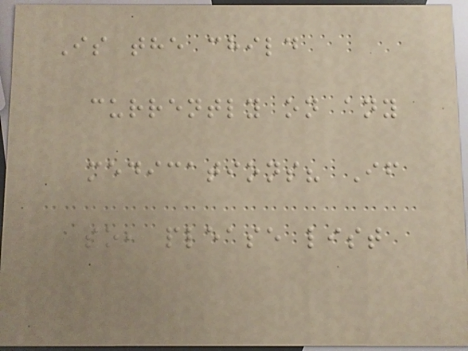Is the child
currently on any
medications? If
so, please list
